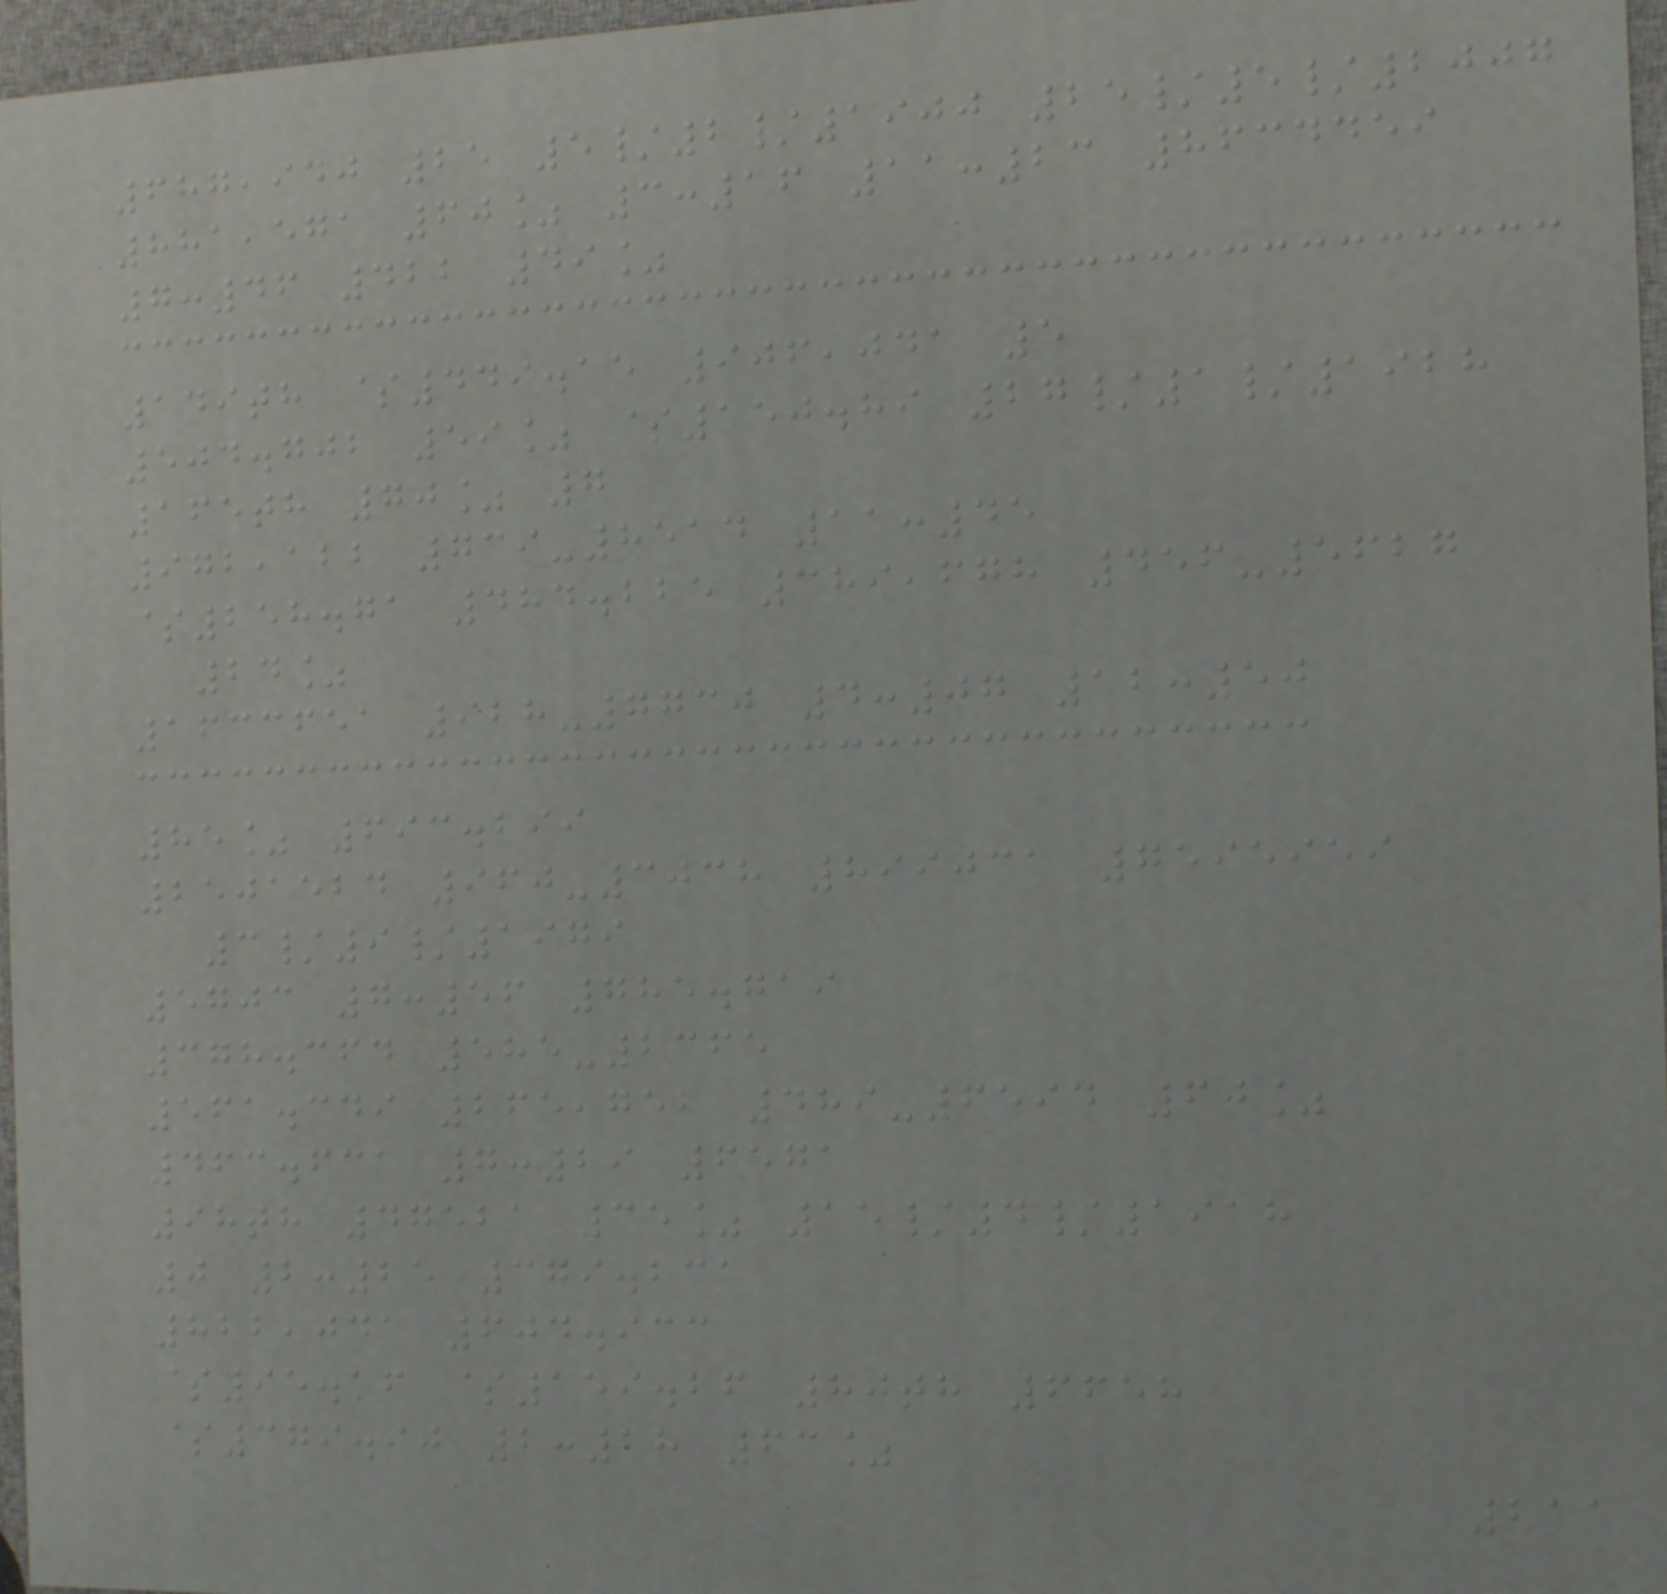687,940 25 5/2/1900 25/5/2007
881,571 60% 3:16 11:23 8634459
7:46 422 49%
149th $449.15 906,041 5
504.702 59% $150.89 27/1/1928
165th 70% 7
972,122 739-8514 11:45
$258.71 484.225 389,678 456-5627
24%
1633651 928-7730 4:07 12:50
85% 693.299
2501524 960-3038 899031 7595959
3/9/1979
5703 7:56 785.719
378.364 585-2365
561.349 265,752 489-6594 60%
463.631 7:29 6571
98th 47521 35% 15/4/1918
0 2:25 379.231
822,041 604.933
$95.16 $159.26 80th 6658
$379.90 2:28 63%
211
